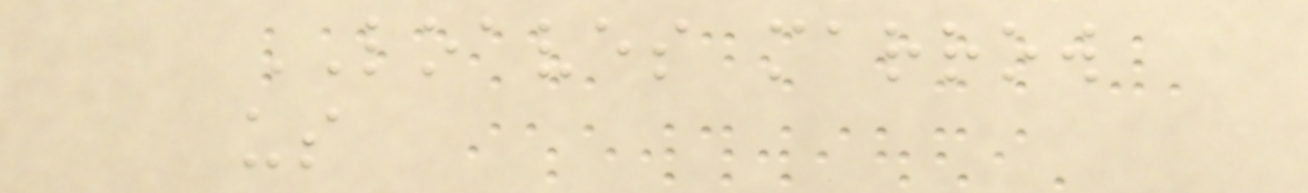LOAVES marrow
us
